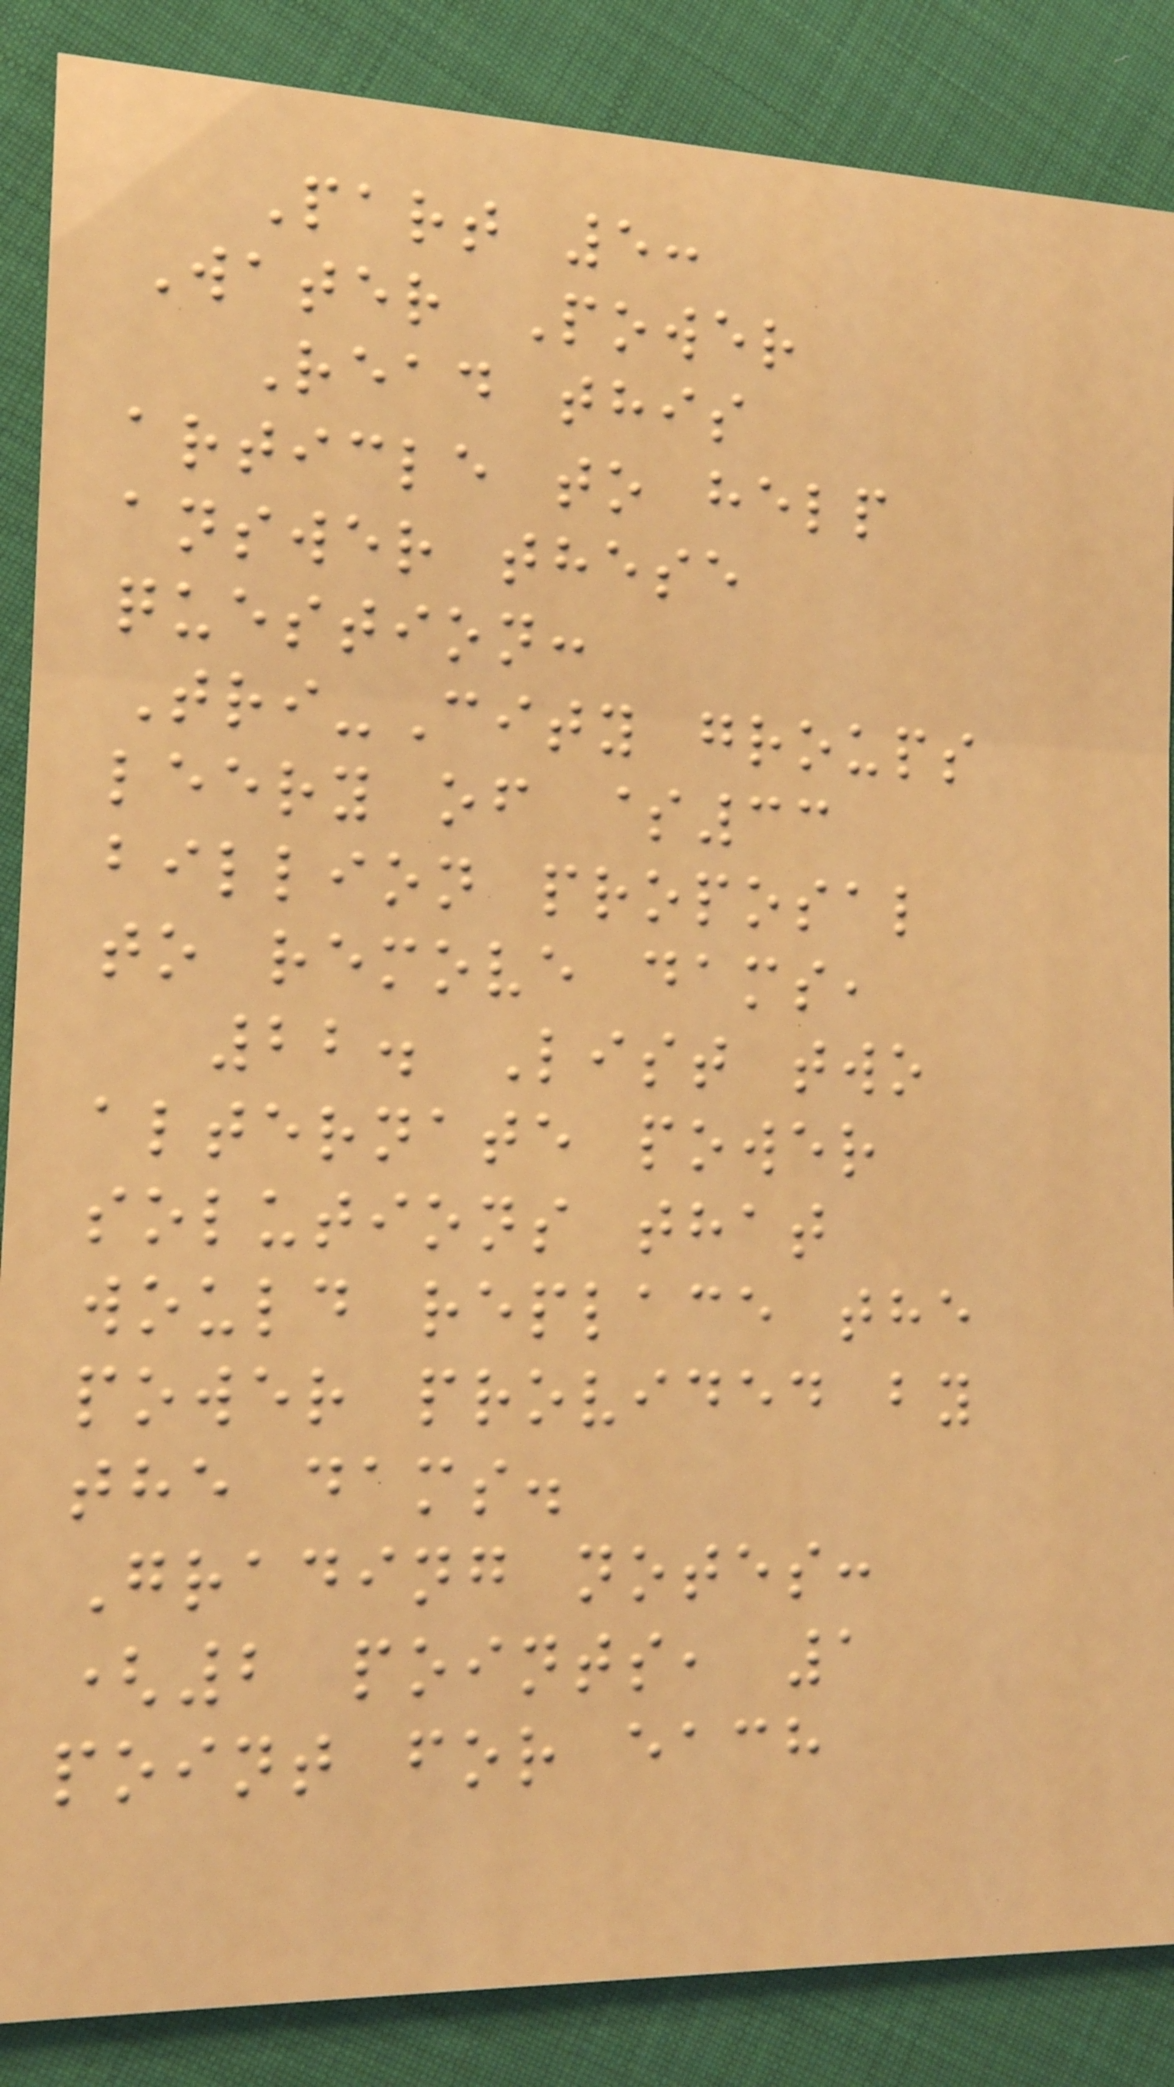Part 5:
Water Power
Read this
article to help
answer these
question:
Tri-City groups
leery of $33
billion proposal
to remove dams,
22. List two
alternate power
solutions that
would replace the
power provided by
the dams.
Grading notes:
(2 points, 1
point for each
